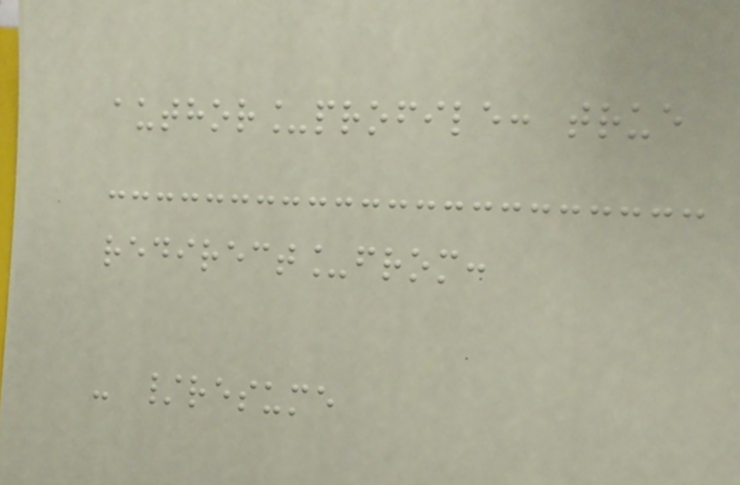author_profile: true
redirect_from:
- /resume
